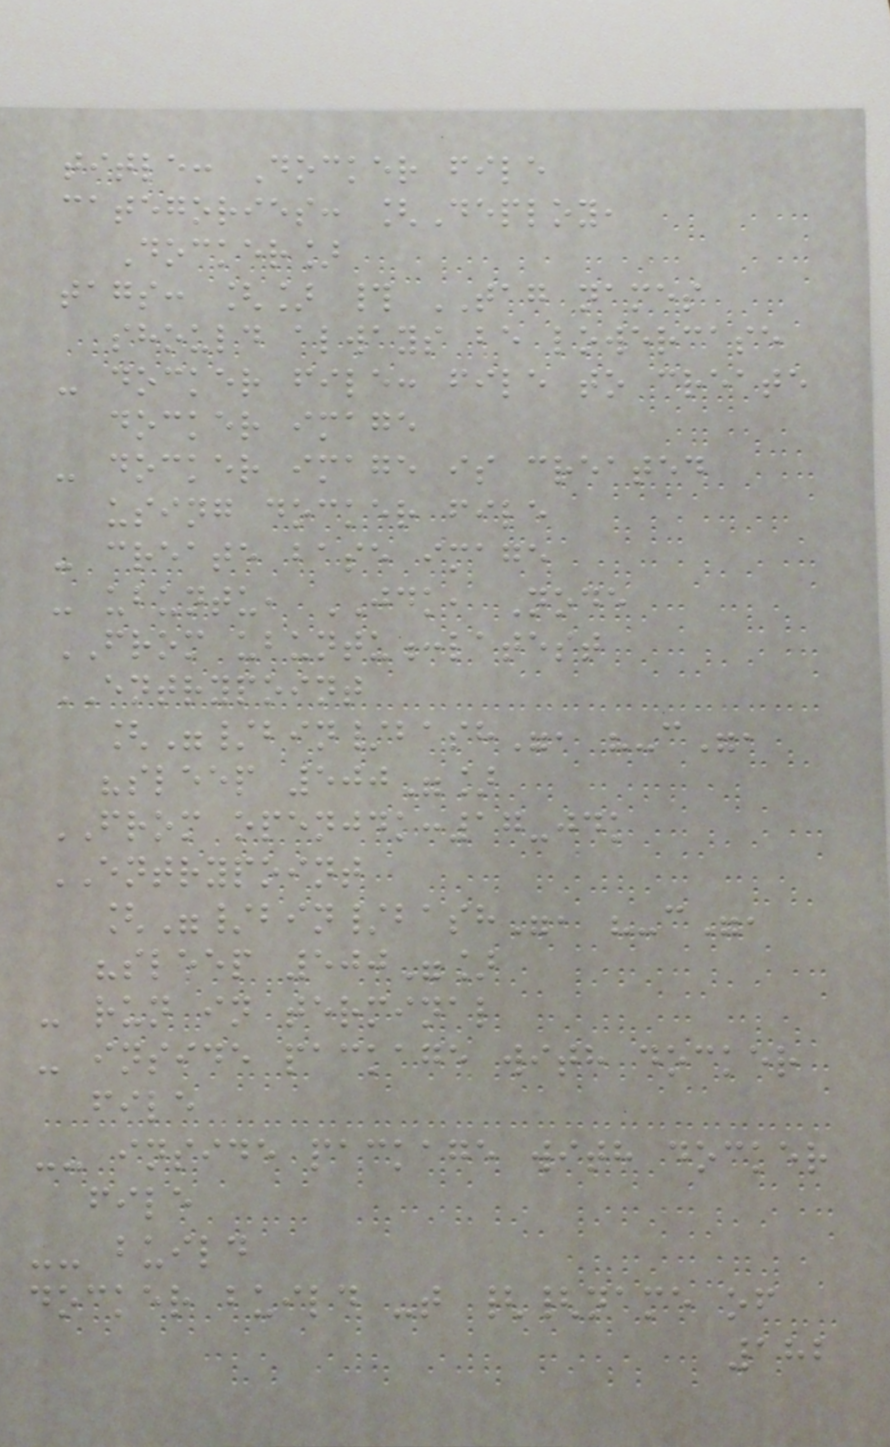title: Docker file
categories: [Deploy,
Docker]
tags: [] # TAG names
should always be lowercase
- docker file: file to create
docker image
- docker image is created
using docker file
- create base image
- ubuntu, JDK, Node
FROM ubuntu:latest
ENTRYPOINT
["/bin/bash", "-c",
"sleep 500"]
FROM openjdk:17-jdk
ENTRYPOINT
["/bin/bash", "-c",
"sleep 500"]
- run in terminal
- inside package with docker
file
-- inside package with docker
file
-- build
docker build -t {{name of
182
